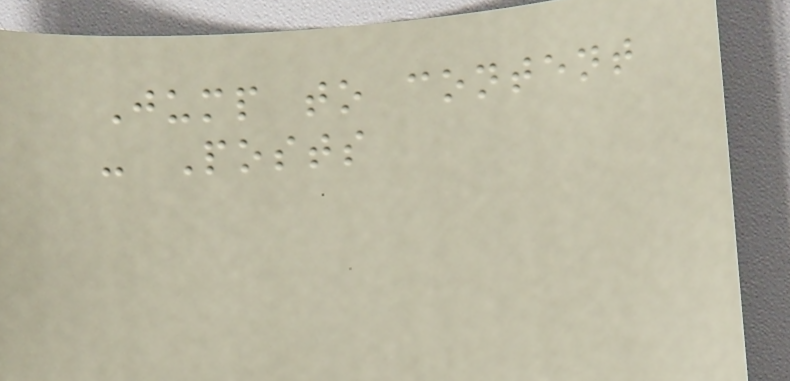Jump to content
- Posts
